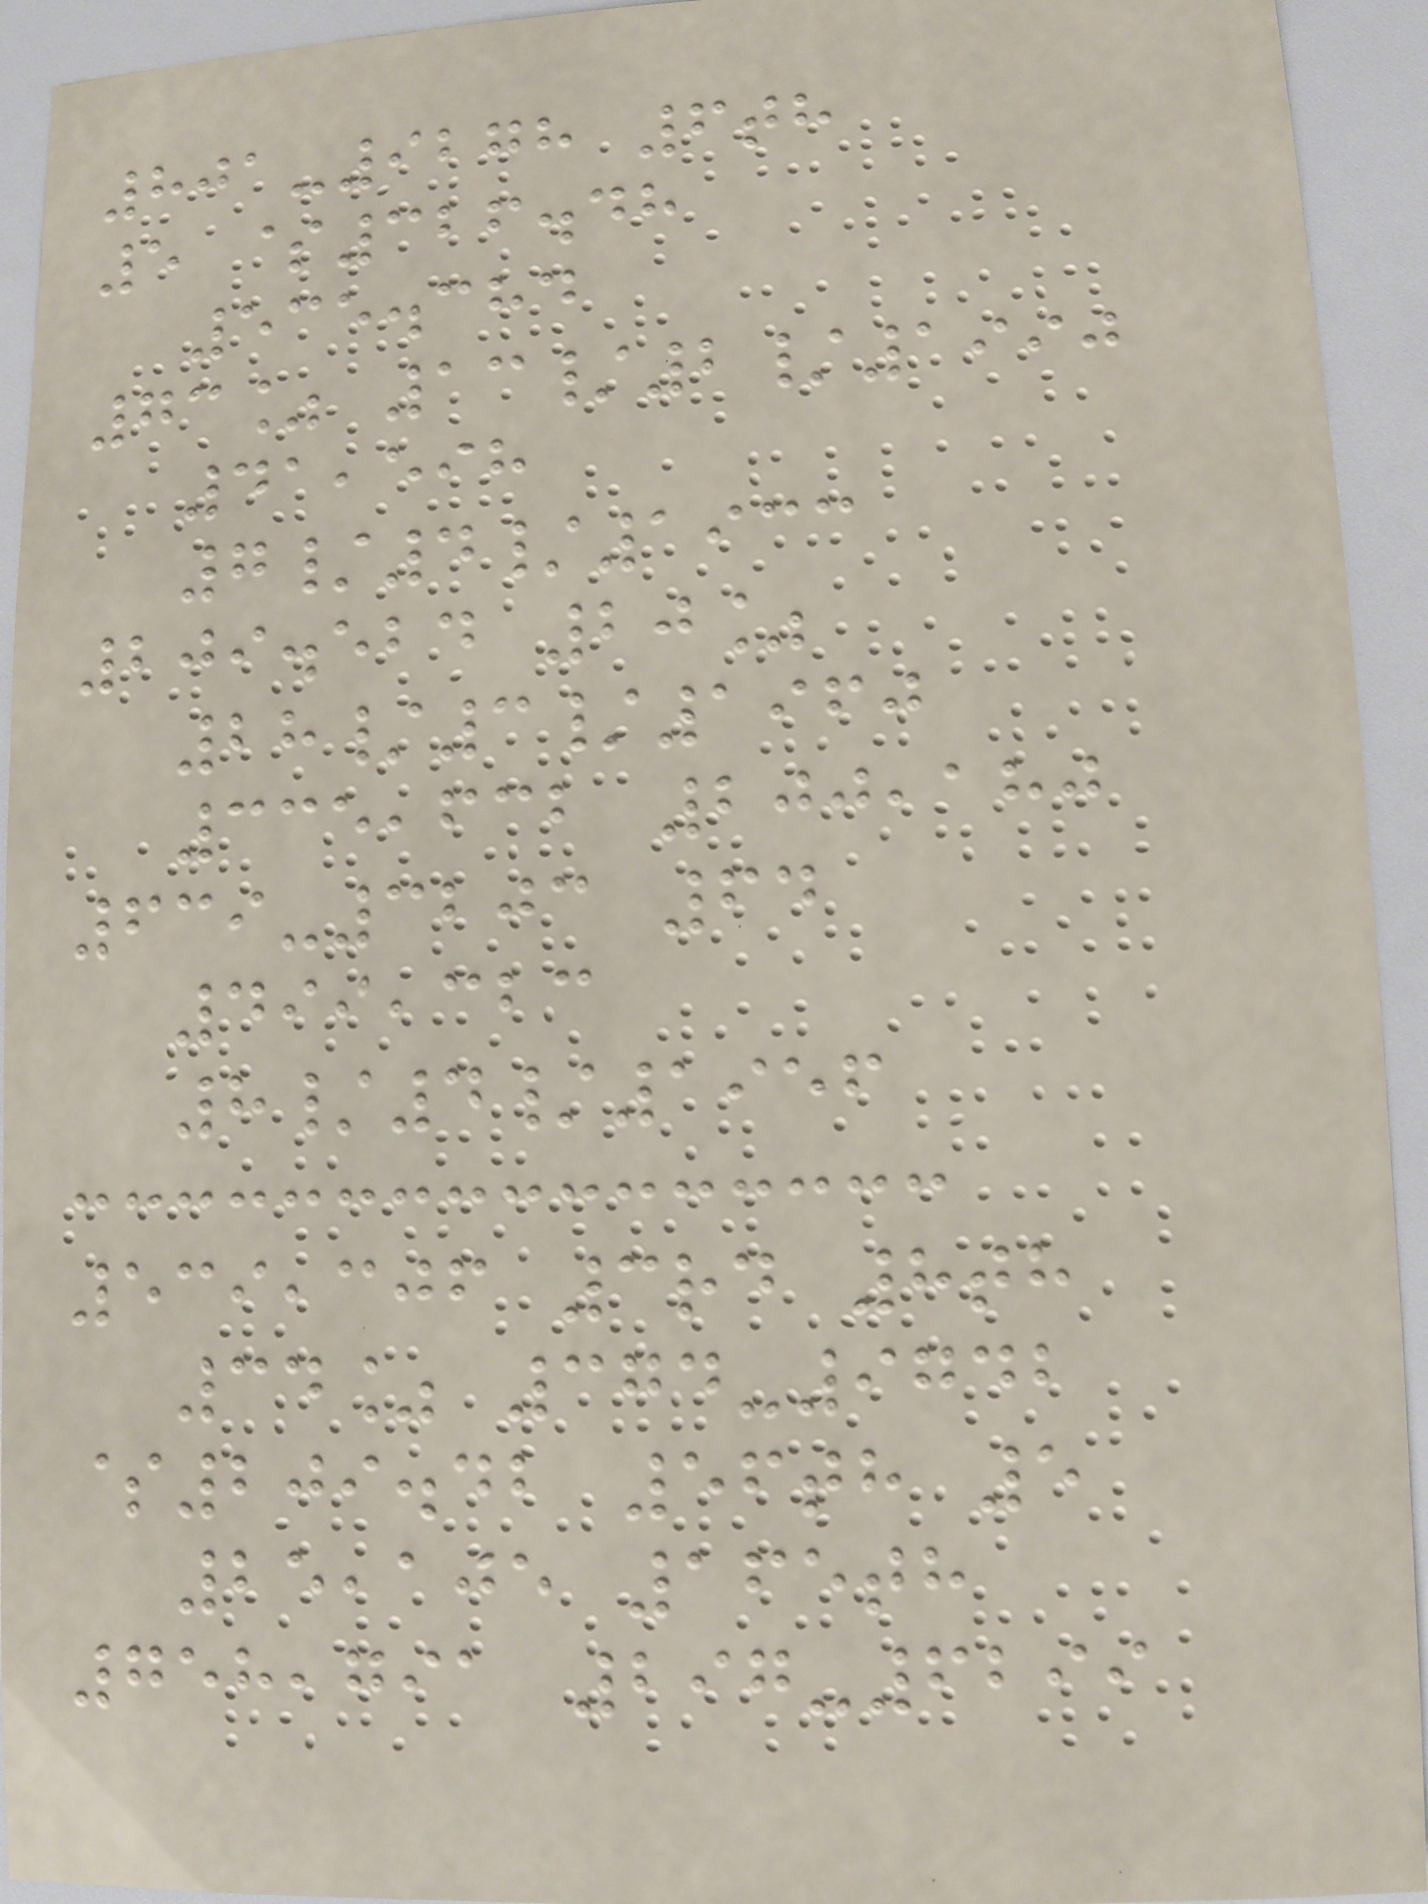801-9278 6th
5 $326.48
535.384
73% 13/2/1990
41,598
7/4/1933
209.524 20%
28/3/1960
335,632 200,180
639-3203 64
499,323
8/4/1956
539,306 3rd 8th
34% 374-9742
$209.42 56th 5
25,105 165th
758,791 297-6299
